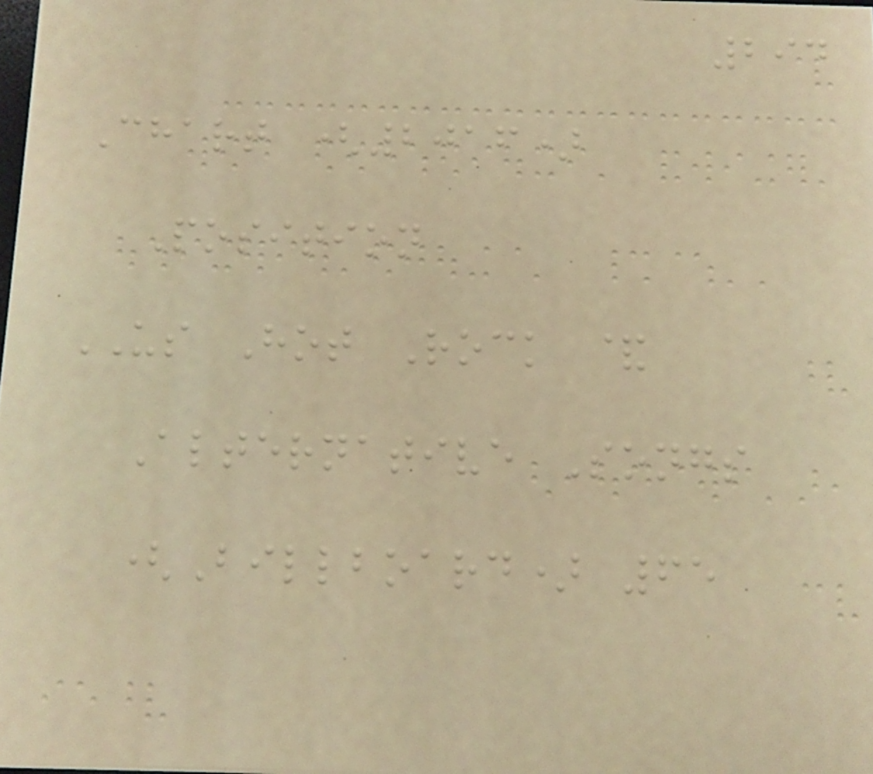294
Chart (2016)
Position
US Hot Rock &
Alternative Songs
(Billboard) 65
